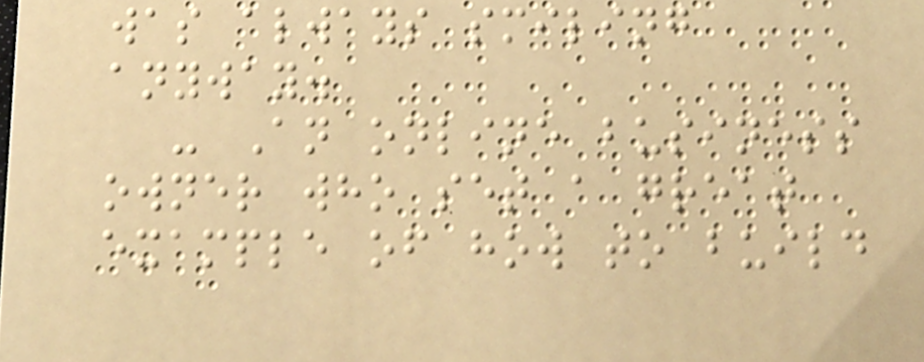was always smiling
anyway.
- An online business
owner who set a great
example of how to build
